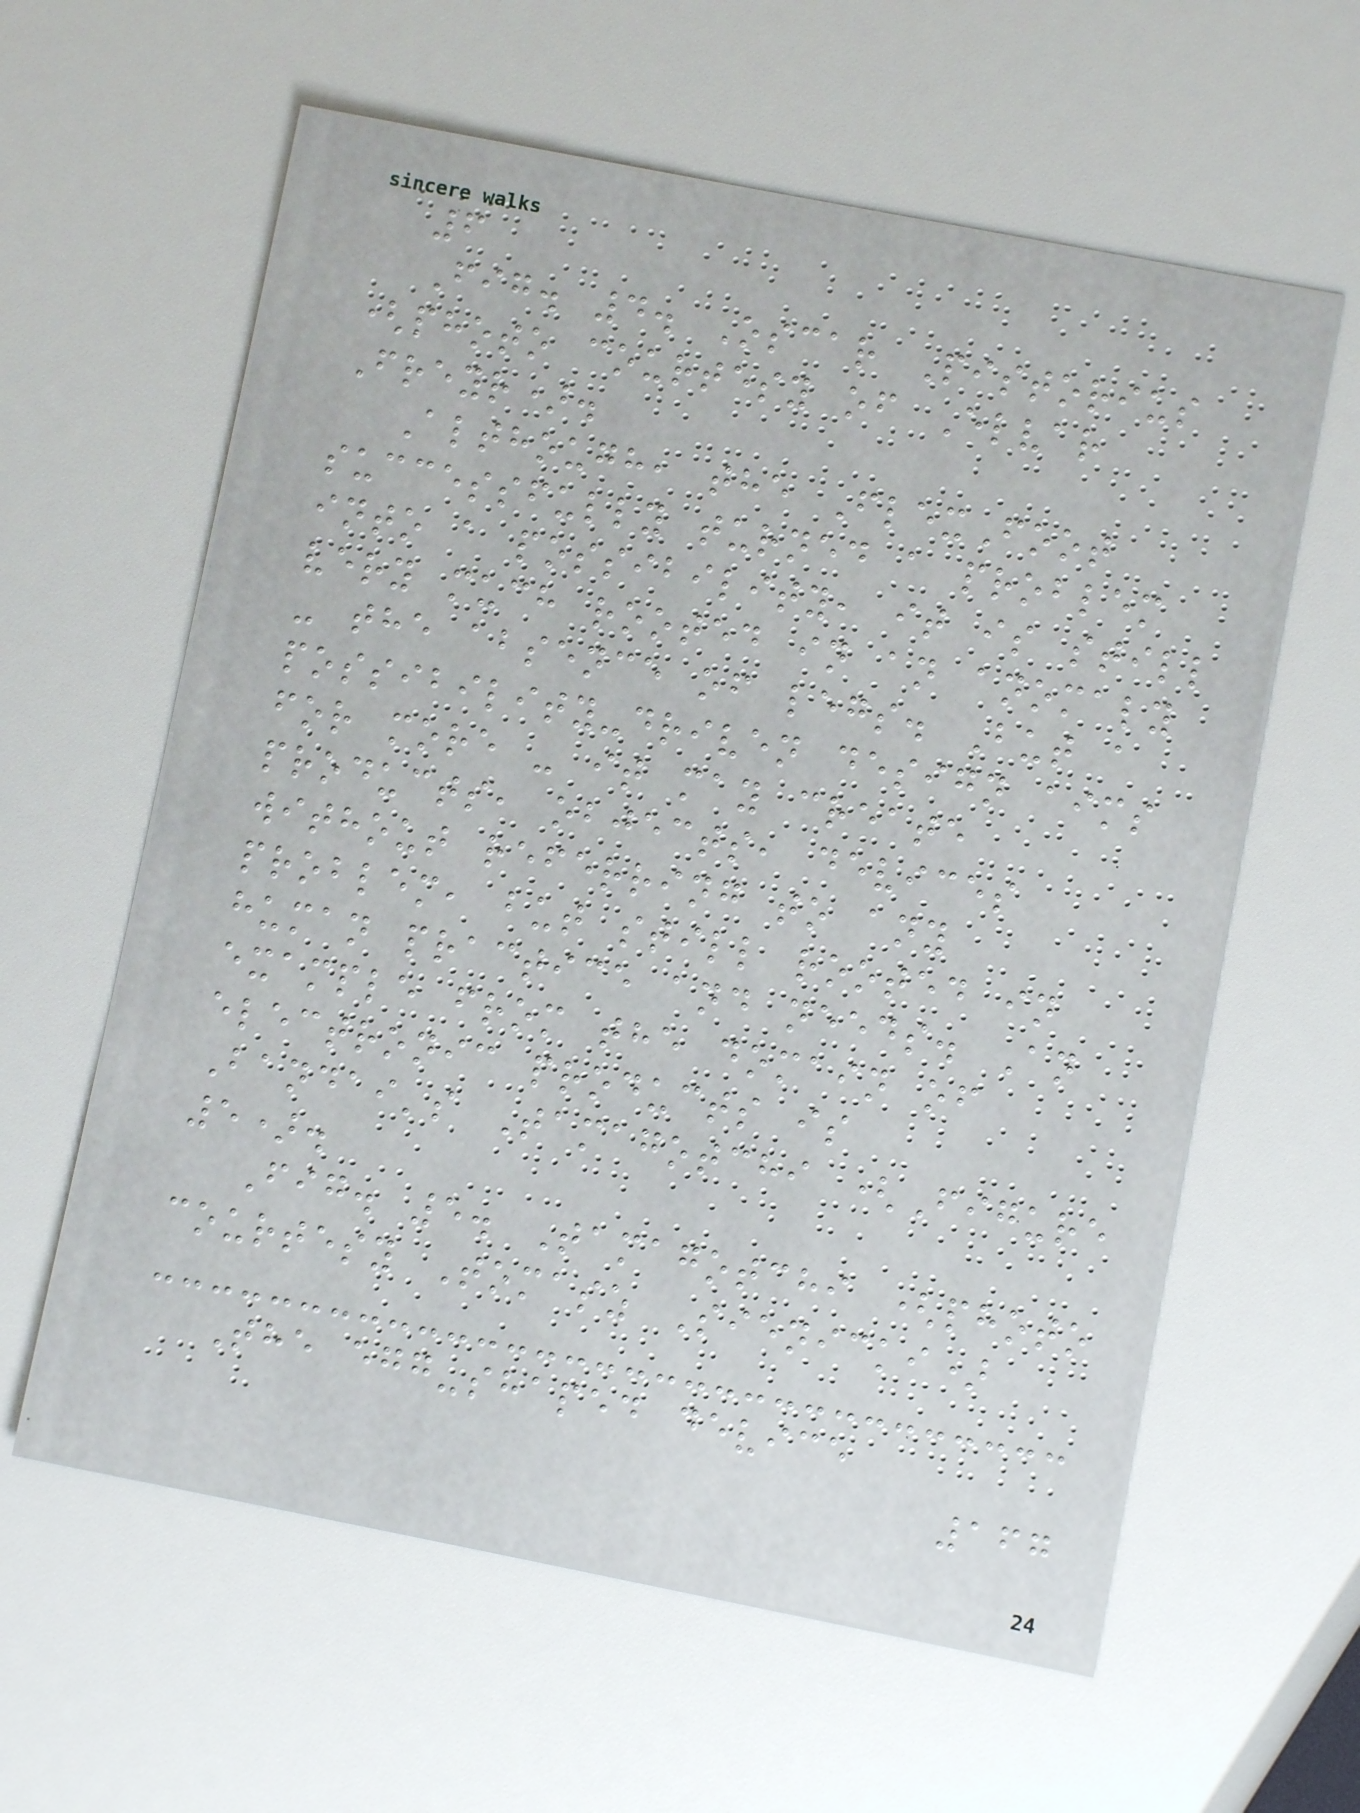6
Fig. 4. Oscar Pistorius
(photo courtesy of Elvar
Freyr).
Although, the FlexFoot
successfully turned a problem
into a possibility, it is still
very much rooted in an anomaly
- the absence of legs. But a
possibility-driven design aims
for more - it may create
products, objects, devices
without referring to any
problem, but still rooted in
human practice and needs. An
example from the domain of
electronic products is
Bandai's Tamagotchi (Figure
5).
Fig. 5. Tamagotchi (photo
courtesy Tomasz Sienicki)
The egg-shaped device
167
